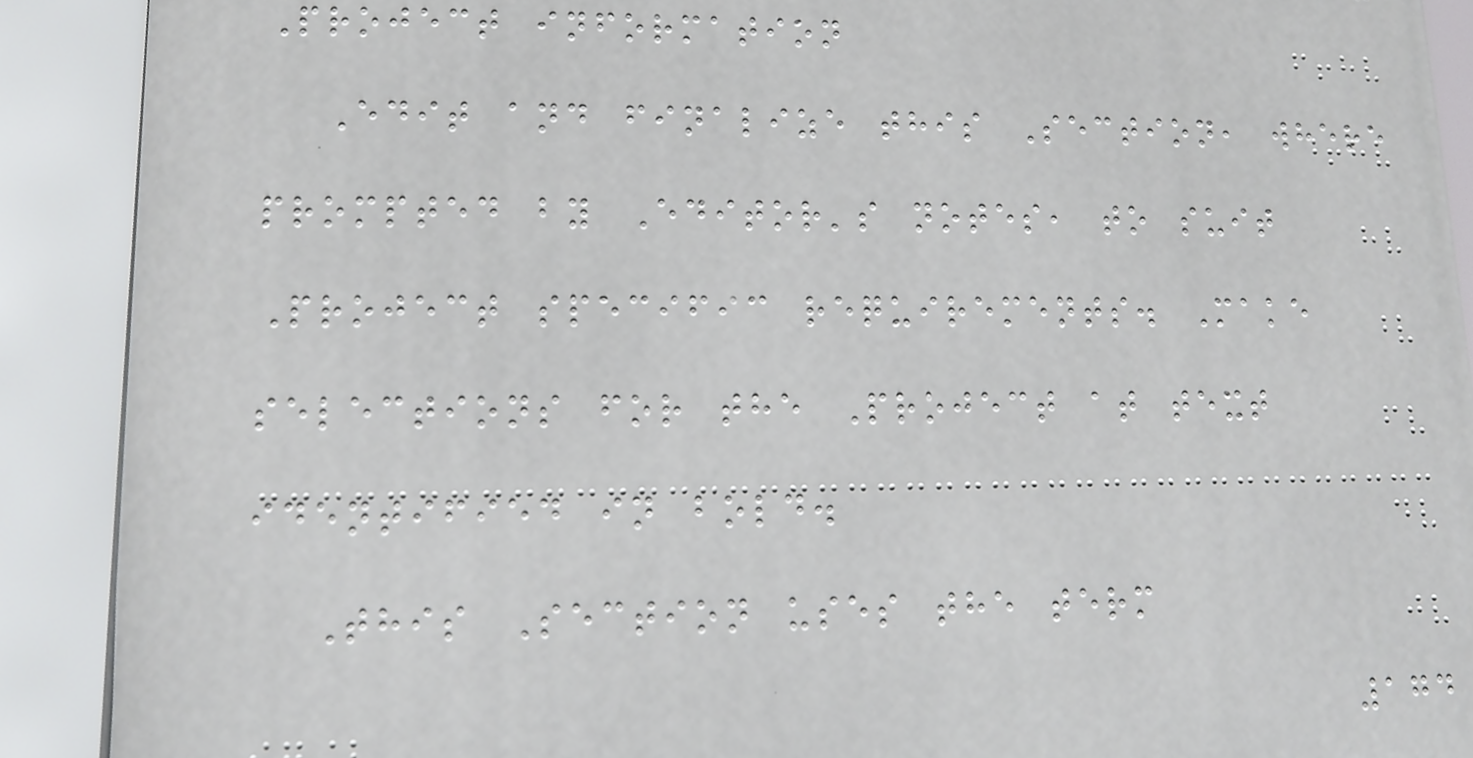Project information
Edit and finalize this Section, where
prompted by Editor's notes, to suit
Project specific requirements. Make
selections for the Project at text
identified in bold.
This Section uses the term
174
